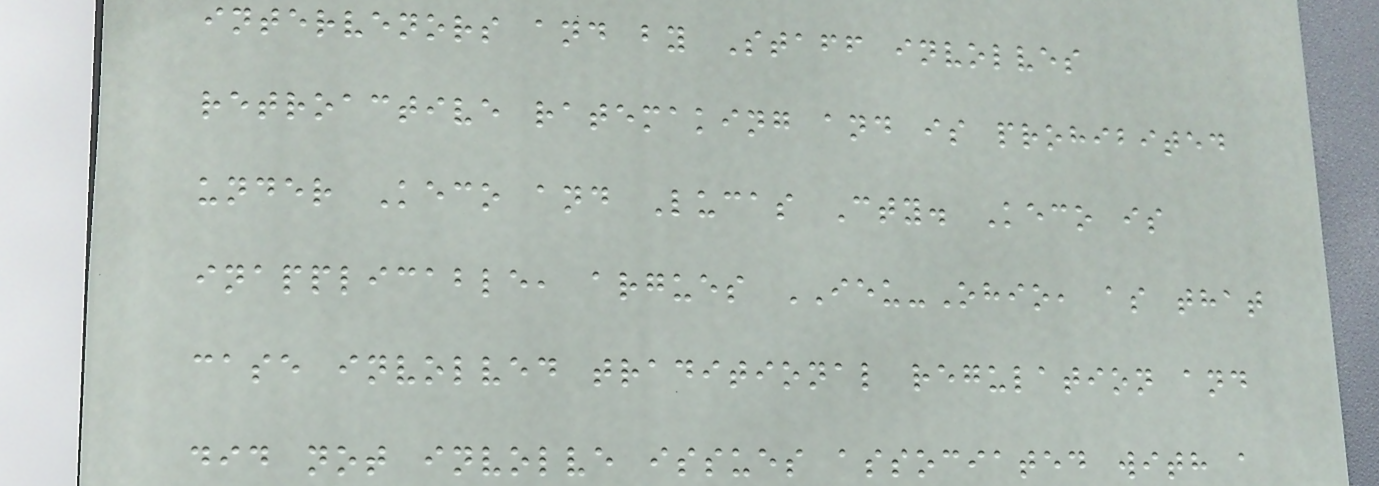intervenors and by Staff involves
retroactive ratemaking and is prohibited
under Keco and Lucas Cty. Keco is
inapplicable, argues IEU-Ohio, as that
case involved traditional regulation and
did not involve issues associated with a
